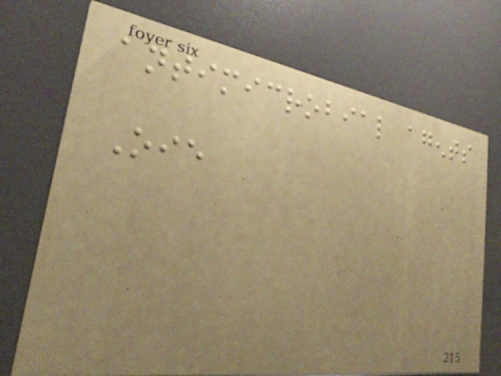antimicrobial agents
Oie
